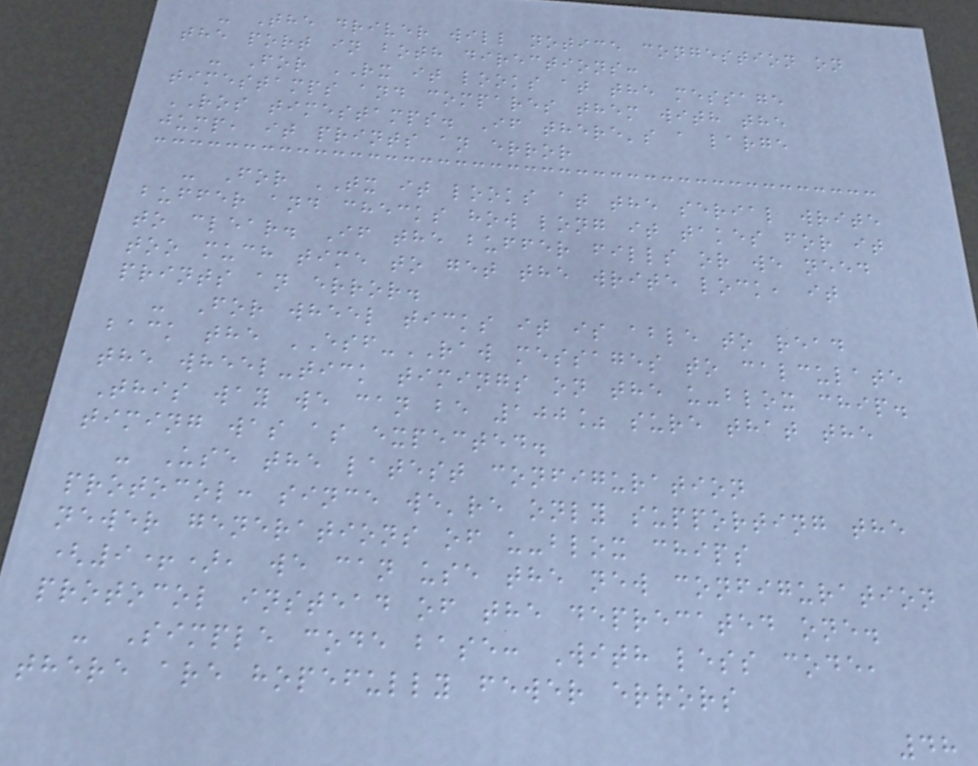- The driver will notice congestion on
the port in both directions:
- For RX it looks at the message
timestamps and compares them with the
ROS timestamps. If there's a large
jump, it prints an error
- For TX it looks at the serial write
buffer and checks how long it takes for it
to clear. If the buffer fills or we need
too much time to get the write lock, it
prints an error.
- For wheel ticks it is able to read
back the ESF-RAW messages to calculate
the wheel-tick timings on the u-blox chip.
This way we can be 100% sure that the
timing was as expected.
- Use the latest configuration
protocol: since we're only supporting the
newer generations of u-blox chips
(9+), we can use the new configuration
protocol instead of the deprecated one.
- Simple code base: With less code,
there are hopefully fewer errors
48
